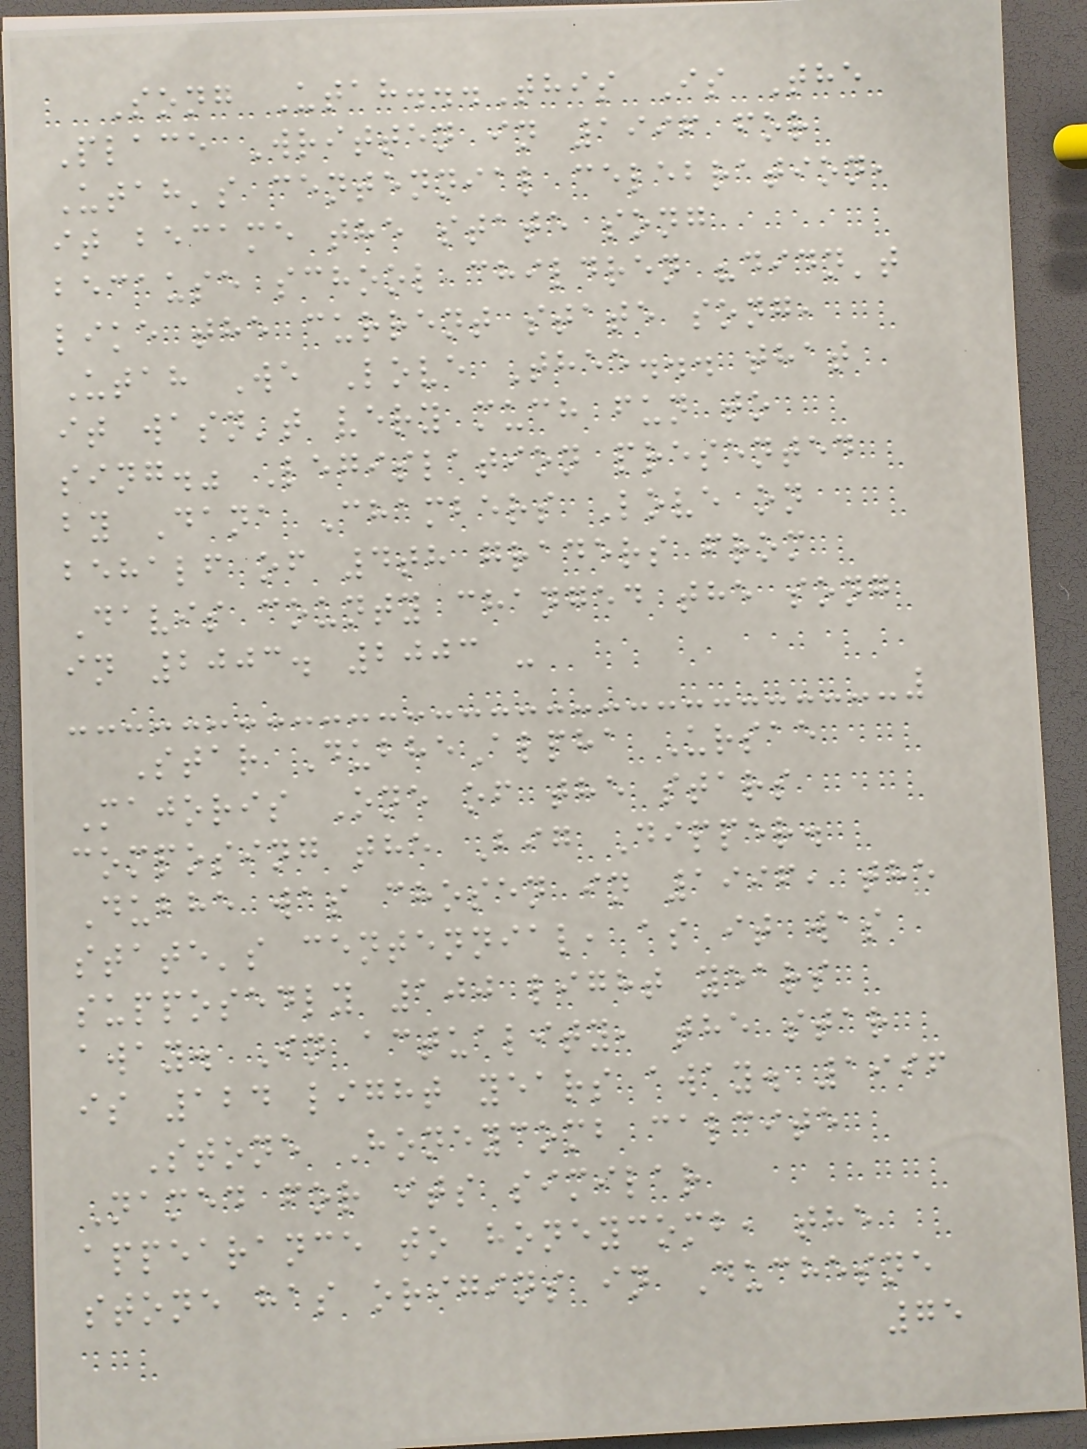Song Utah...This Is The
Place Written in 1996 for
Utah's centennial celebration,
it became the state song
because school children "didn't
like the current state song,
Utah We Love Thee... that
it wasn't very much fun to
sing." Legislation presented
by Dana Chambers Love on
behalf of 4th graders from
Davis county changed the song
in 2003. 2003 -
Star DubheAlpha Ursae
Majoris One of the stars
composing the Big Dipper.
Dubhe was chosen in 1996, the
state's centennial, as it was
supposedly 100 light years
away. In actuality, the star
is 124 light years away. 1996
Stone Honeycomb calcite
Named for its similar
appearance to honeycomb, the
stone has origins in Duchesne
75
